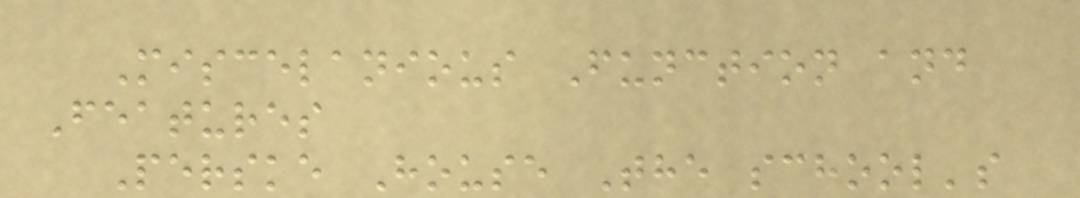Miscelanious Function and
Features
Perske House The school's
